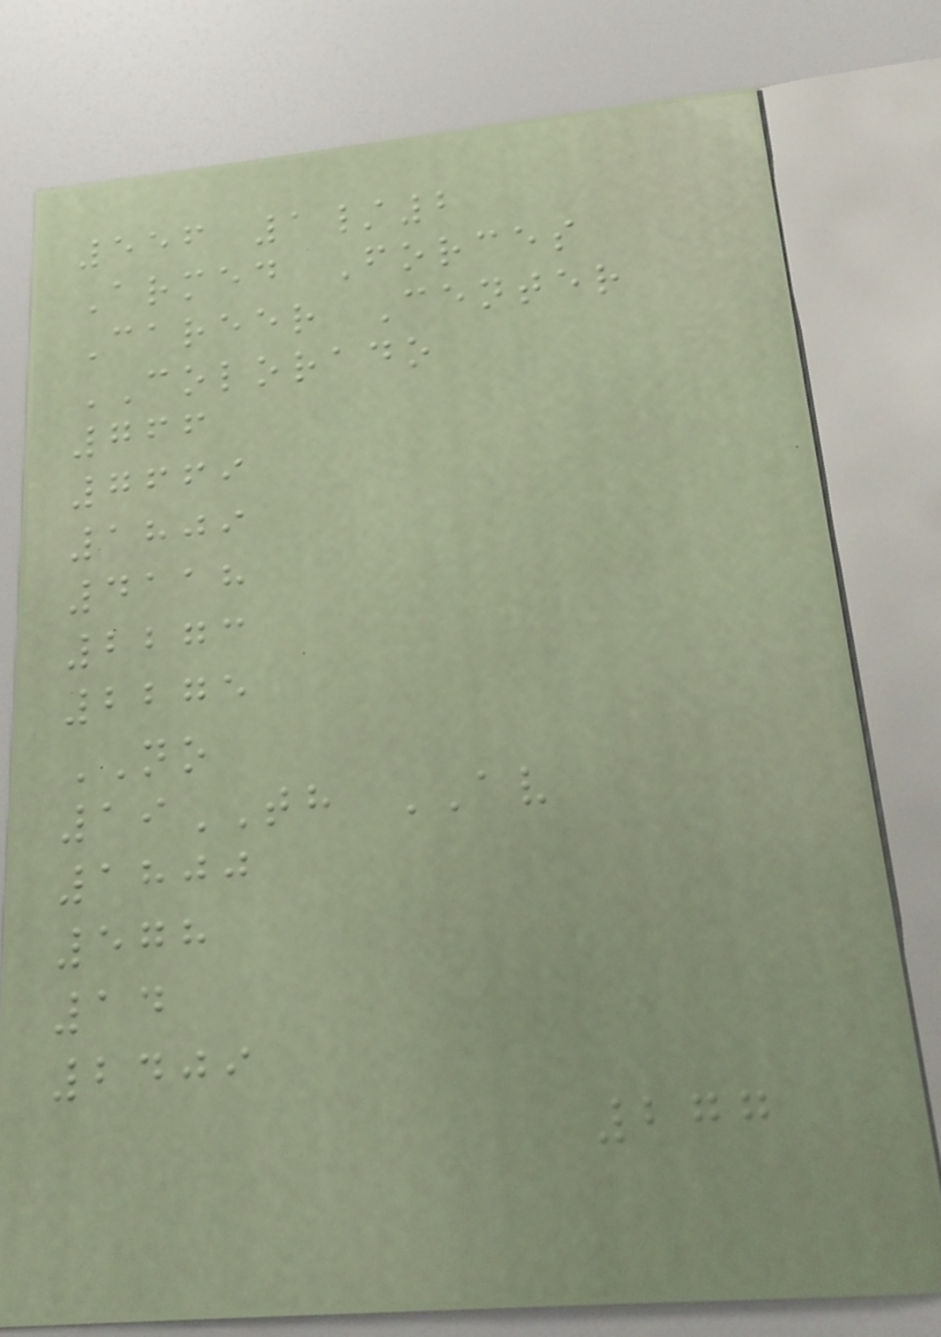556 1/2
Armed Forces
Career Center
COLORADO
766
7669
1809
4118
2273
2275
NO
19TH AV
1800
578
14
2409
277
